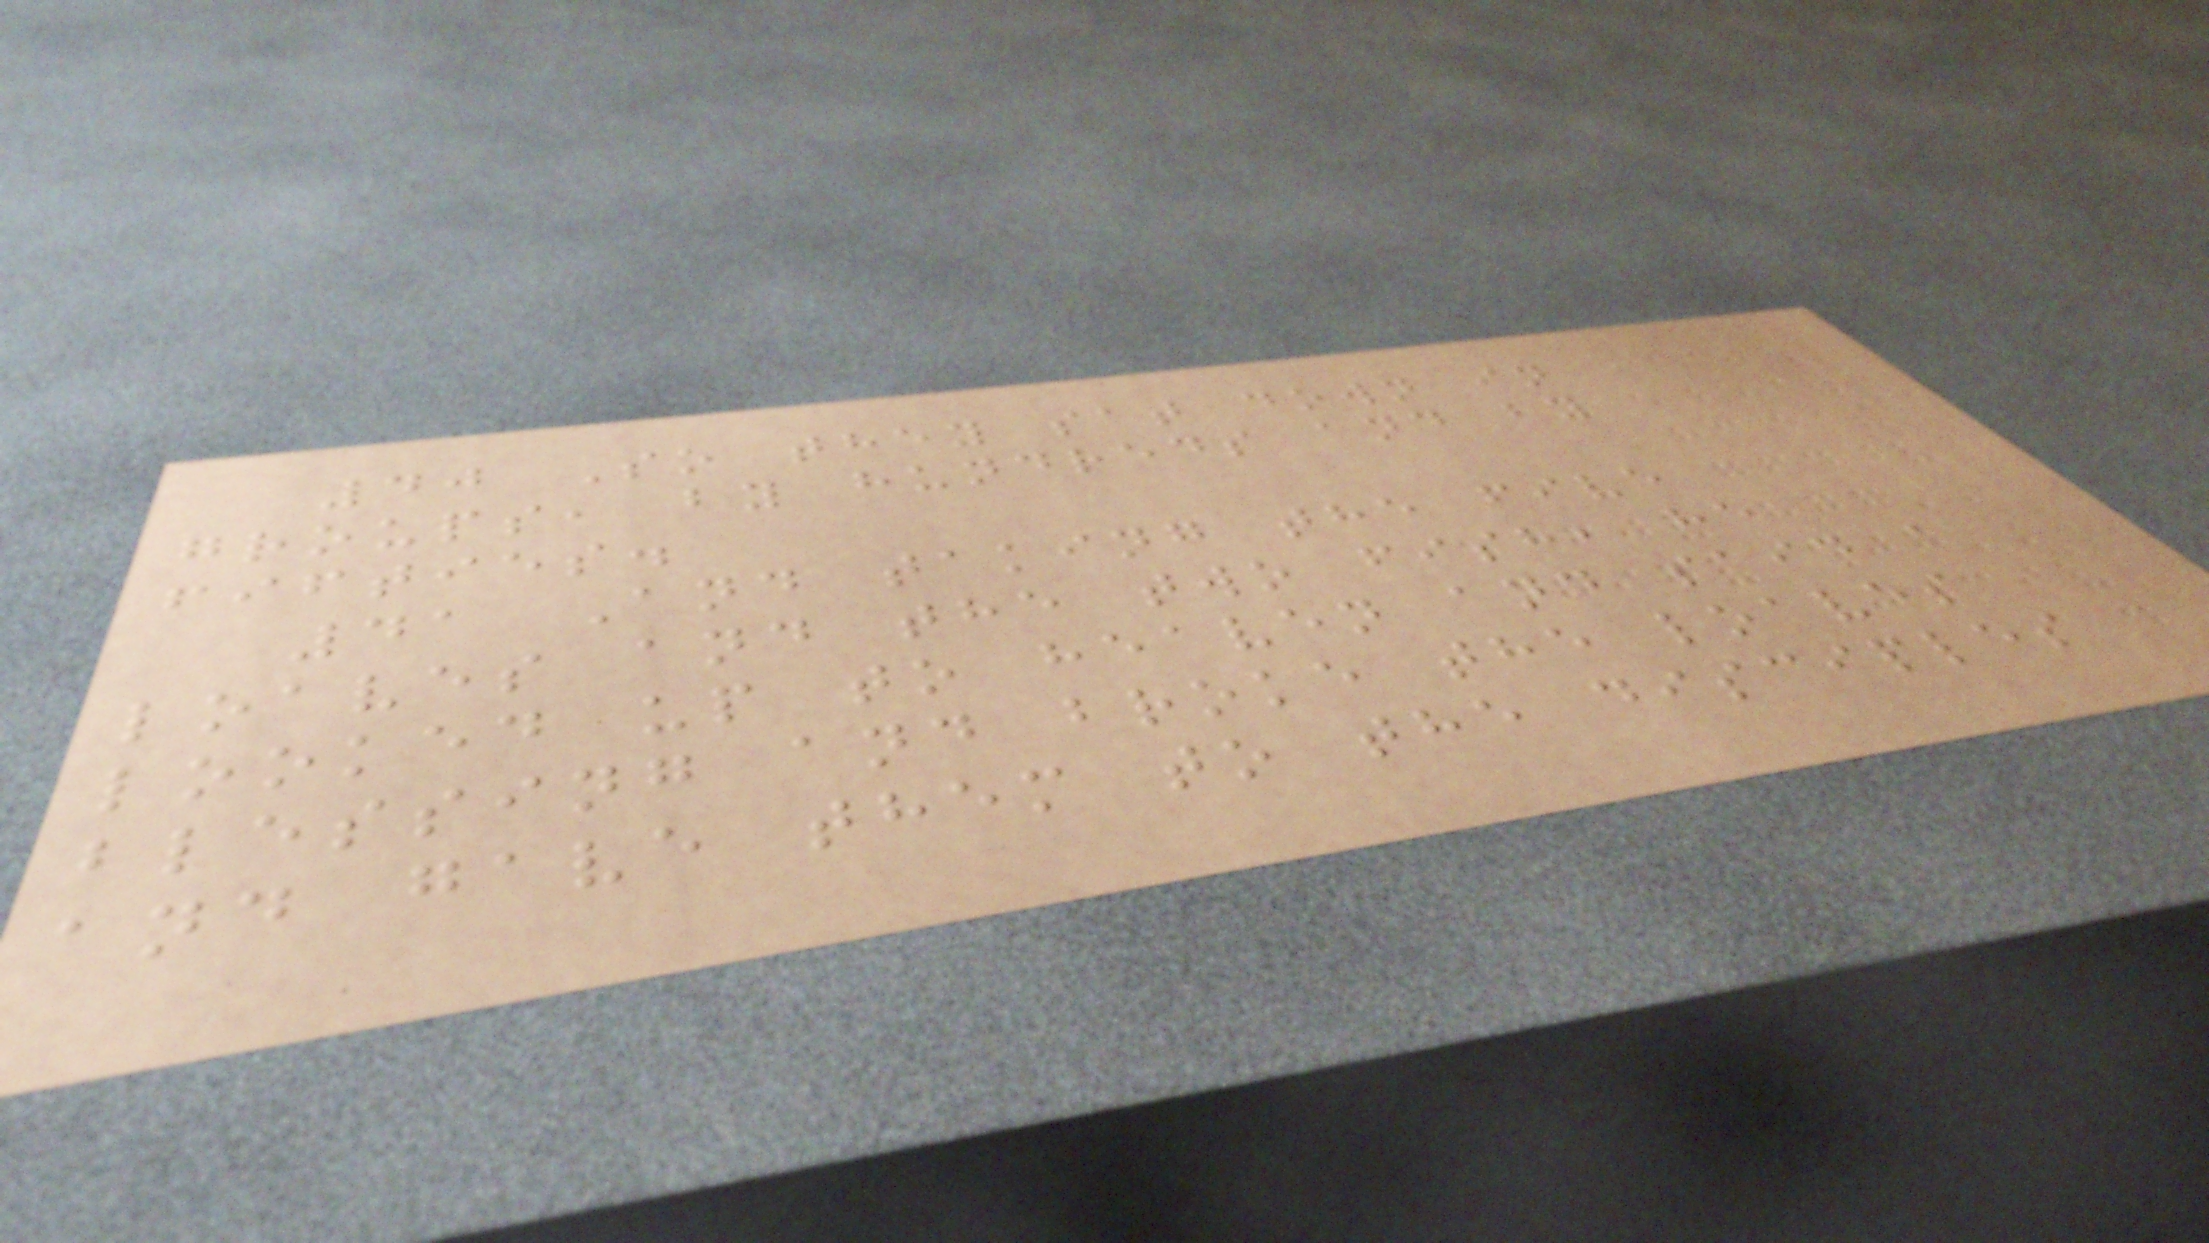40 So they sat down in
groups, by hundreds and by
fifties.
41 And taking the five
loaves and the two fish, he
looked up to heaven and said a
blessing and broke the loaves
and gave them to the disciples
